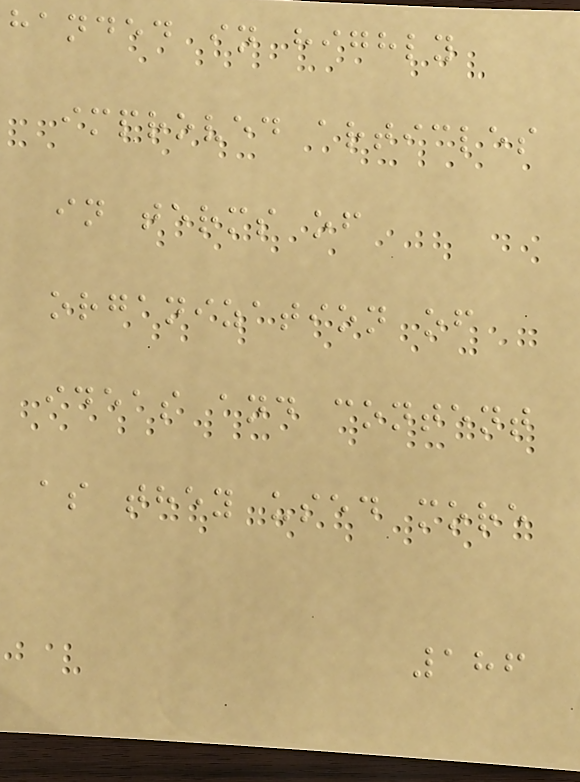handed in highly
improved articles
in terms of
organization of
ideas and content
as they used more
186
